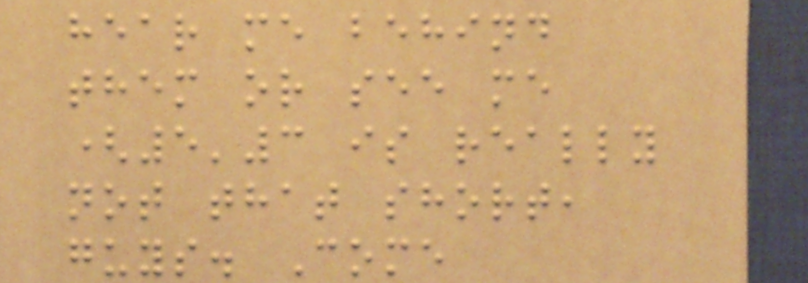hear me behind
them or see me
(5'3 is really
not that short,
guys. Come
